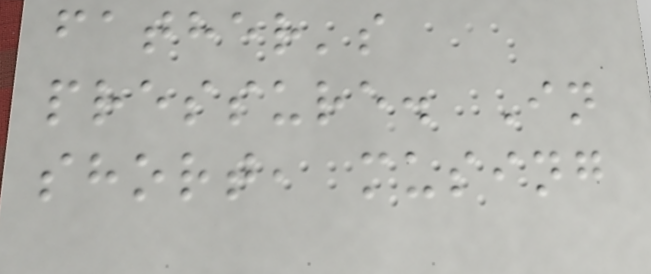father's
pressure. In
short, musing
